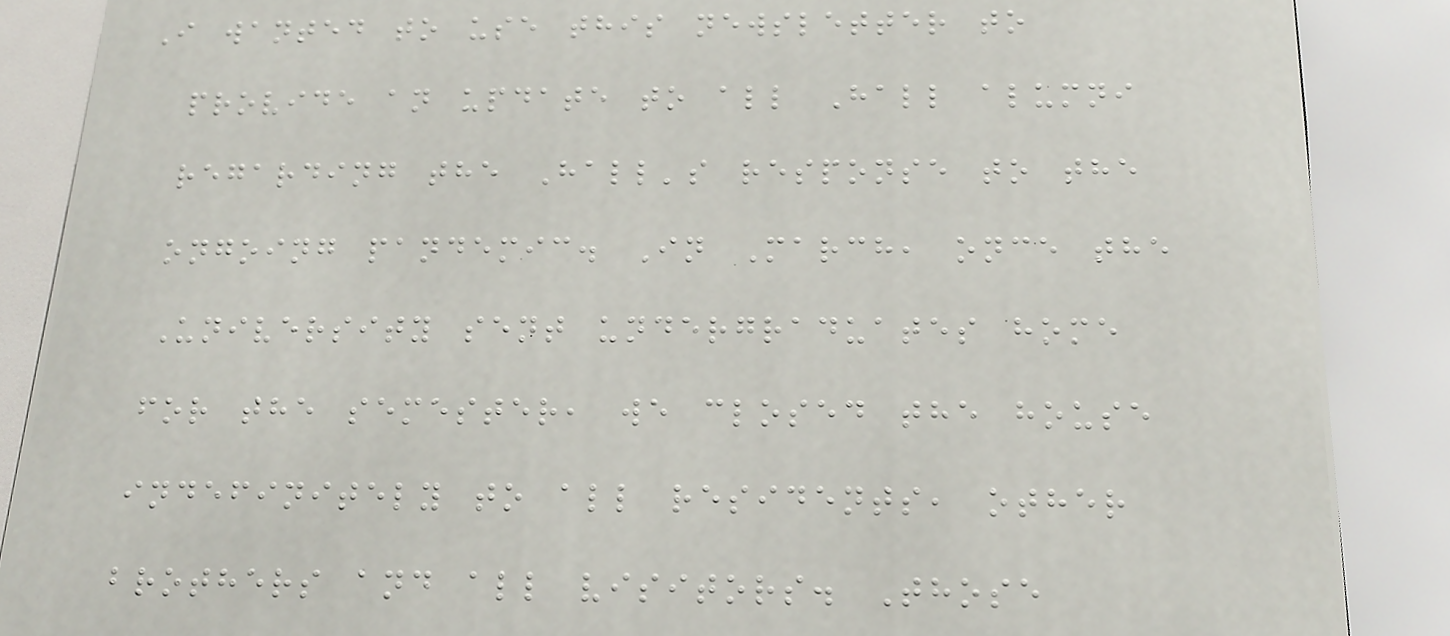I wanted to use this newsletter to
provide an update to all Hall alumni
regarding the Hall's response to the
ongoing pandemic. In March, once the
University sent undergraduates home
for the semester, we closed the house
indefinitely to all residents, other
brothers and all visitors. Those
